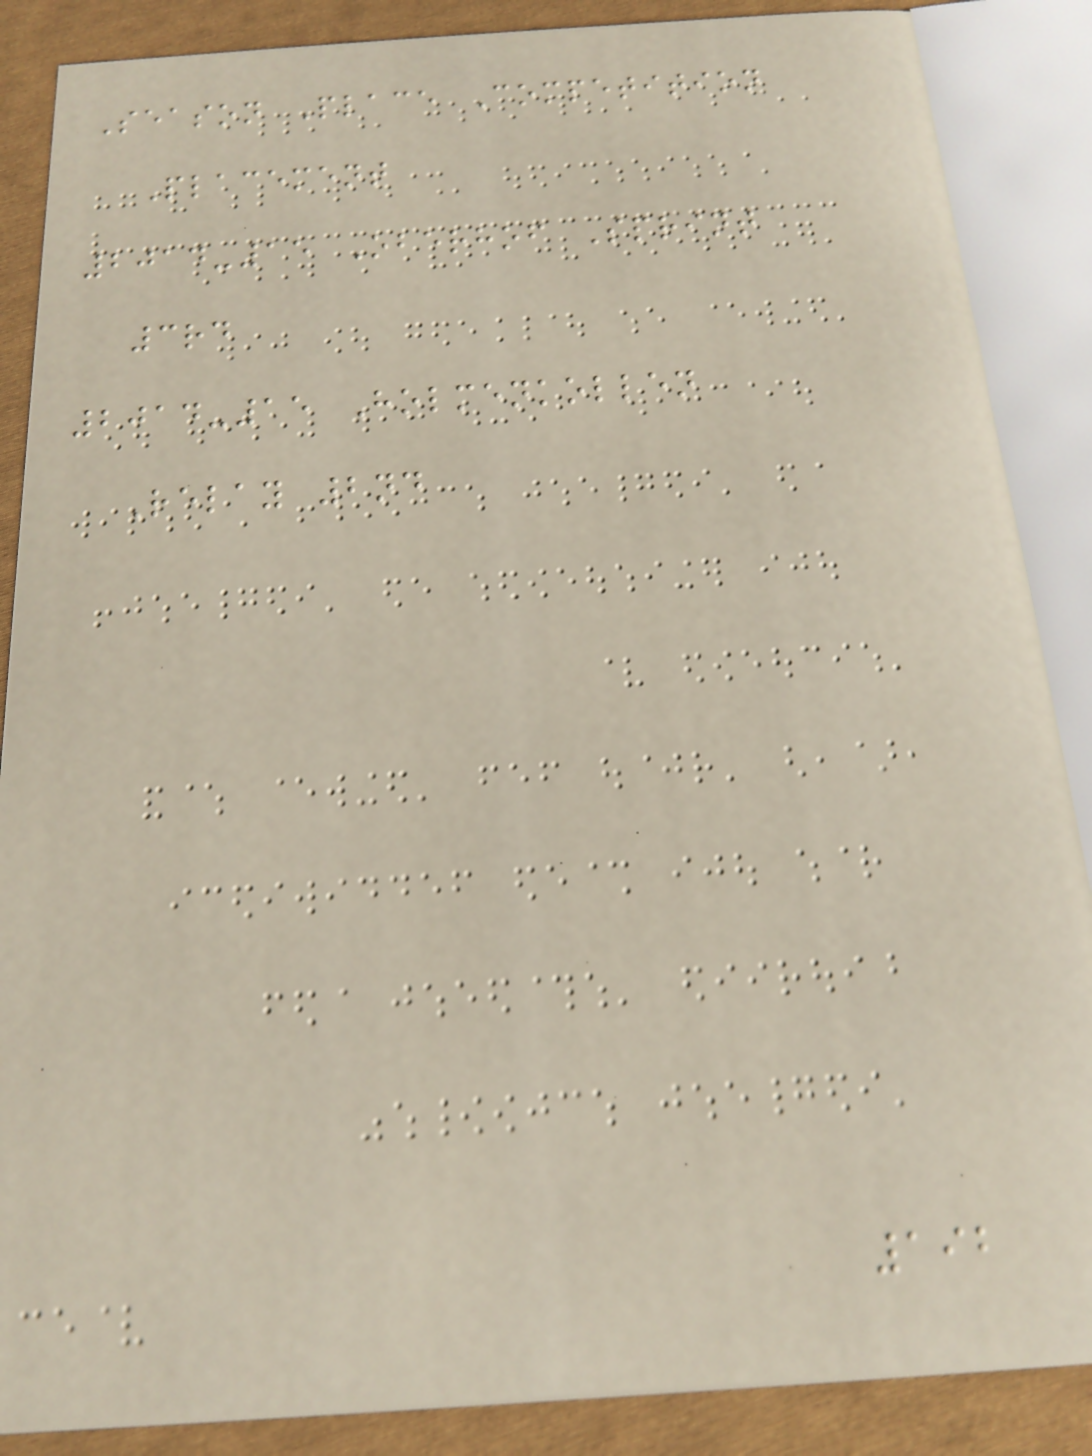Season Place Competition
Placement
2014-15 Oberhof Sprint
3rd
2014-15 Holmenkollen
Relay 2nd
192
